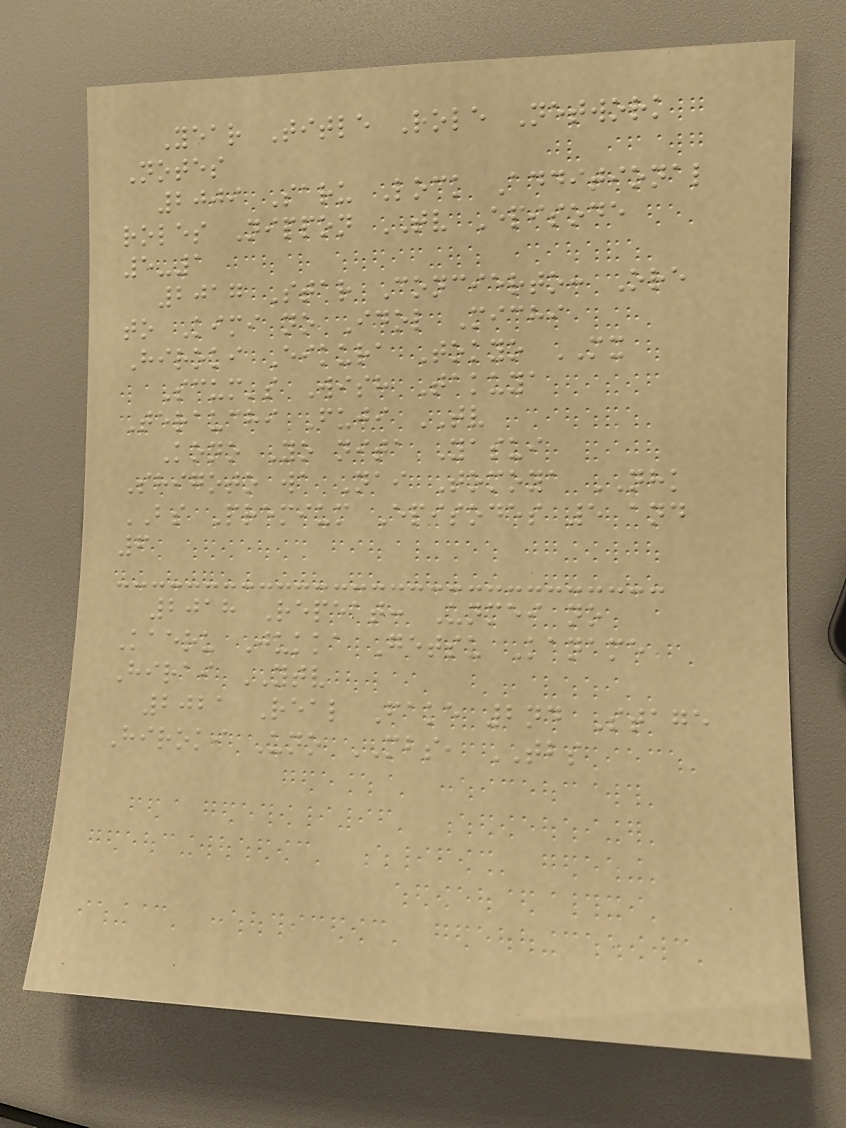Year Title Role Network
Notes
2009 Saru Lock Additional
roles Nippon TV Episode
5-1
2017 Star Concierto: Ore
to Kimi no Idol Michi
Hiroki Eikura Tokyo MX
Scum's Wish Takuya
Terauchi Fuji TV
Kono Yo nita Yasui
Shigoto wa Nai Tomoya NHK
BS Premium Episodes 5 and
6
2018 Repeat: Unmei no
Kaeru Jukka Getsu Kaname
Hirai YTV
2021 Real Fake 2nd Stage
Hiroki Uno MBS, TBS
